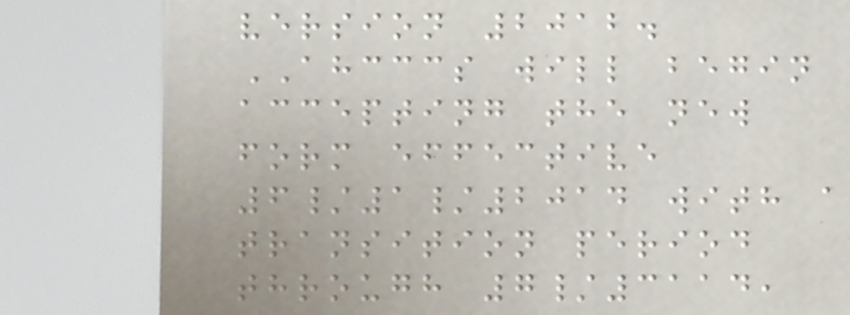version 2012.
AHCCCS will begin
accepting the new
form effective
6/1/2014 with a
transition period
through 7/3114,
